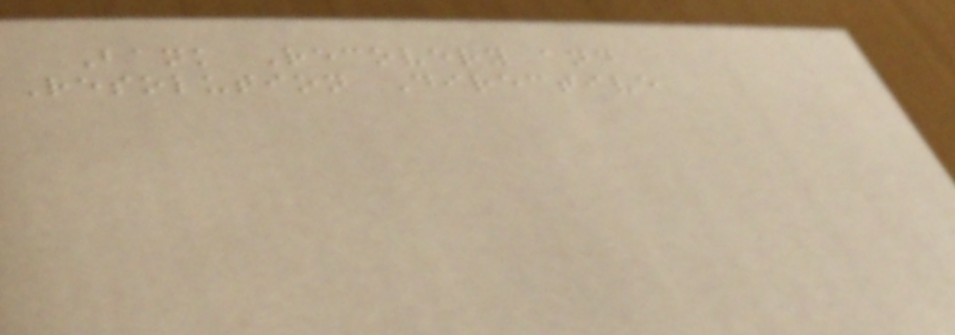Bank Recovery and
Resolution Directive
